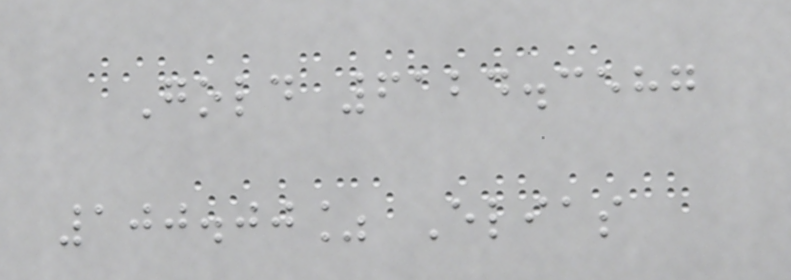Gold 6124.3587
100.00% Elias
